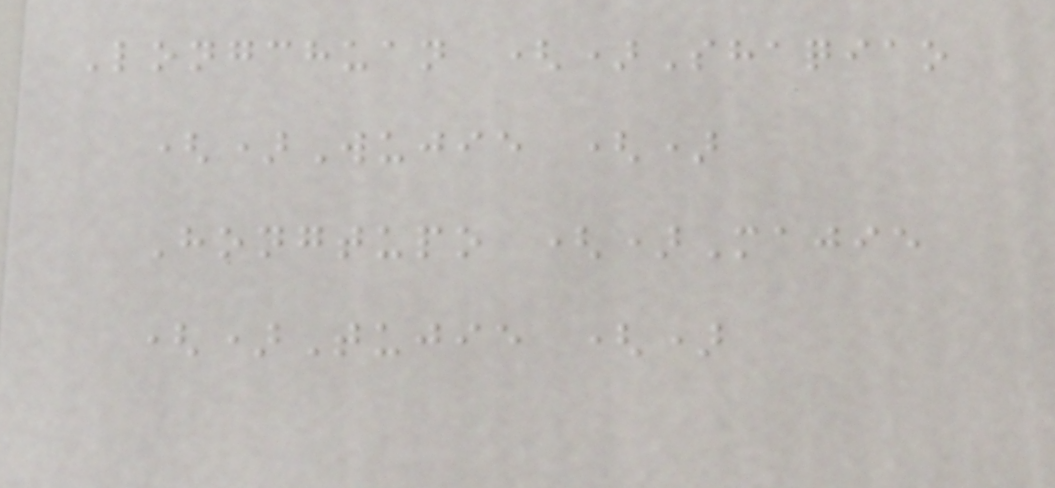Longchuan ()Shaqiao
()Wujie ()
Hongtupo ()Majie
()Tujie ()
